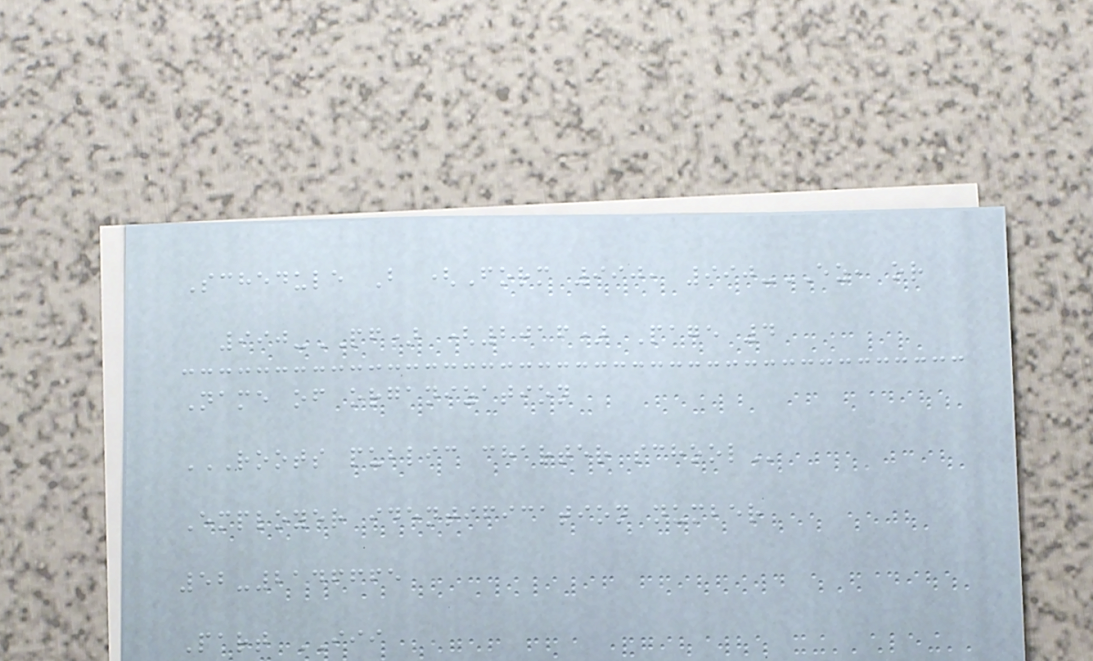Schedule B (Form 990, 990-EZ, or
990-PF) (2016) Page 4
Name of organization
ROOTS PUBLIC CHARTER SCHOOL
Employer identification number
52-2146665
Part III
